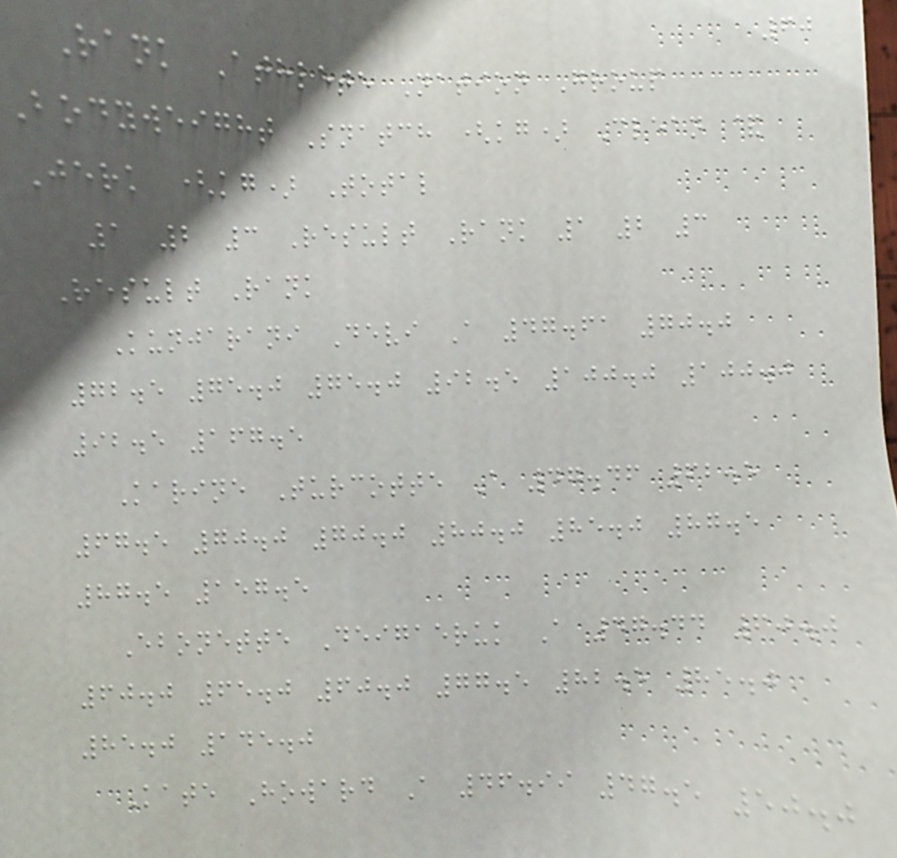60
Rank Athlete Nation Group
Bodyweight Snatch (kg) Clean &
Jerk (kg) Total
1 2 3 Result Rank 1 2 3
Result Rank
Kunjarani Devi A 47.61 70.0
72.5 75.0 75.0 92.5 100.0 100.0
92.5 167.5
Karine Turcotte A 47.46 62.5
67.5 70.0 70.0 80.0 85.0 87.5
87.5 157.5
Ebonette Deigaeruk A 47.44 60.0
60.0 65.0 60.0 77.5 82.5 85.0
85.0 145.0
Kate Howard A 46.99 47.5 50.0
